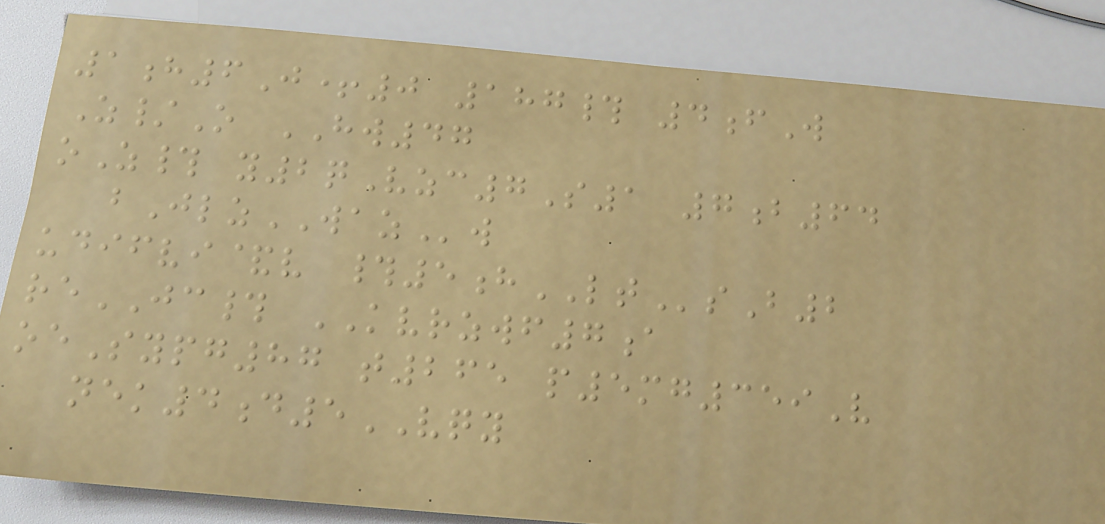1h6J+0 187# 4fW
Z/O HW47
oZ# y2qVzc7S1 7b64
bJlzWAZw
udifvi&v #5hLTsB2
reJC# KVRZWF7a
oeSypg87 t265 p5mg359V
nek4d5VQY
